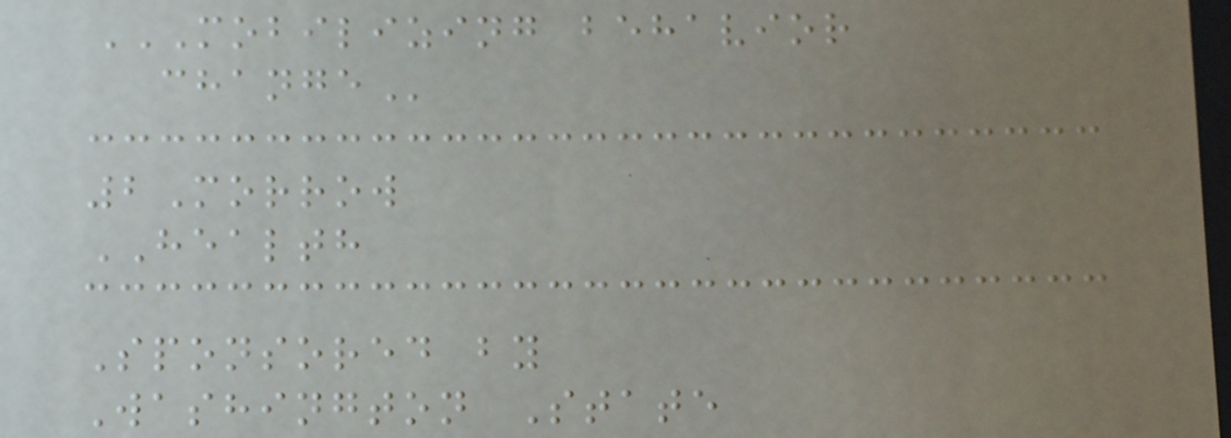MOBILIZING BEHAVIOR
CHANGE
2Morrow
HEALTH
Sponsored by
Washington State
